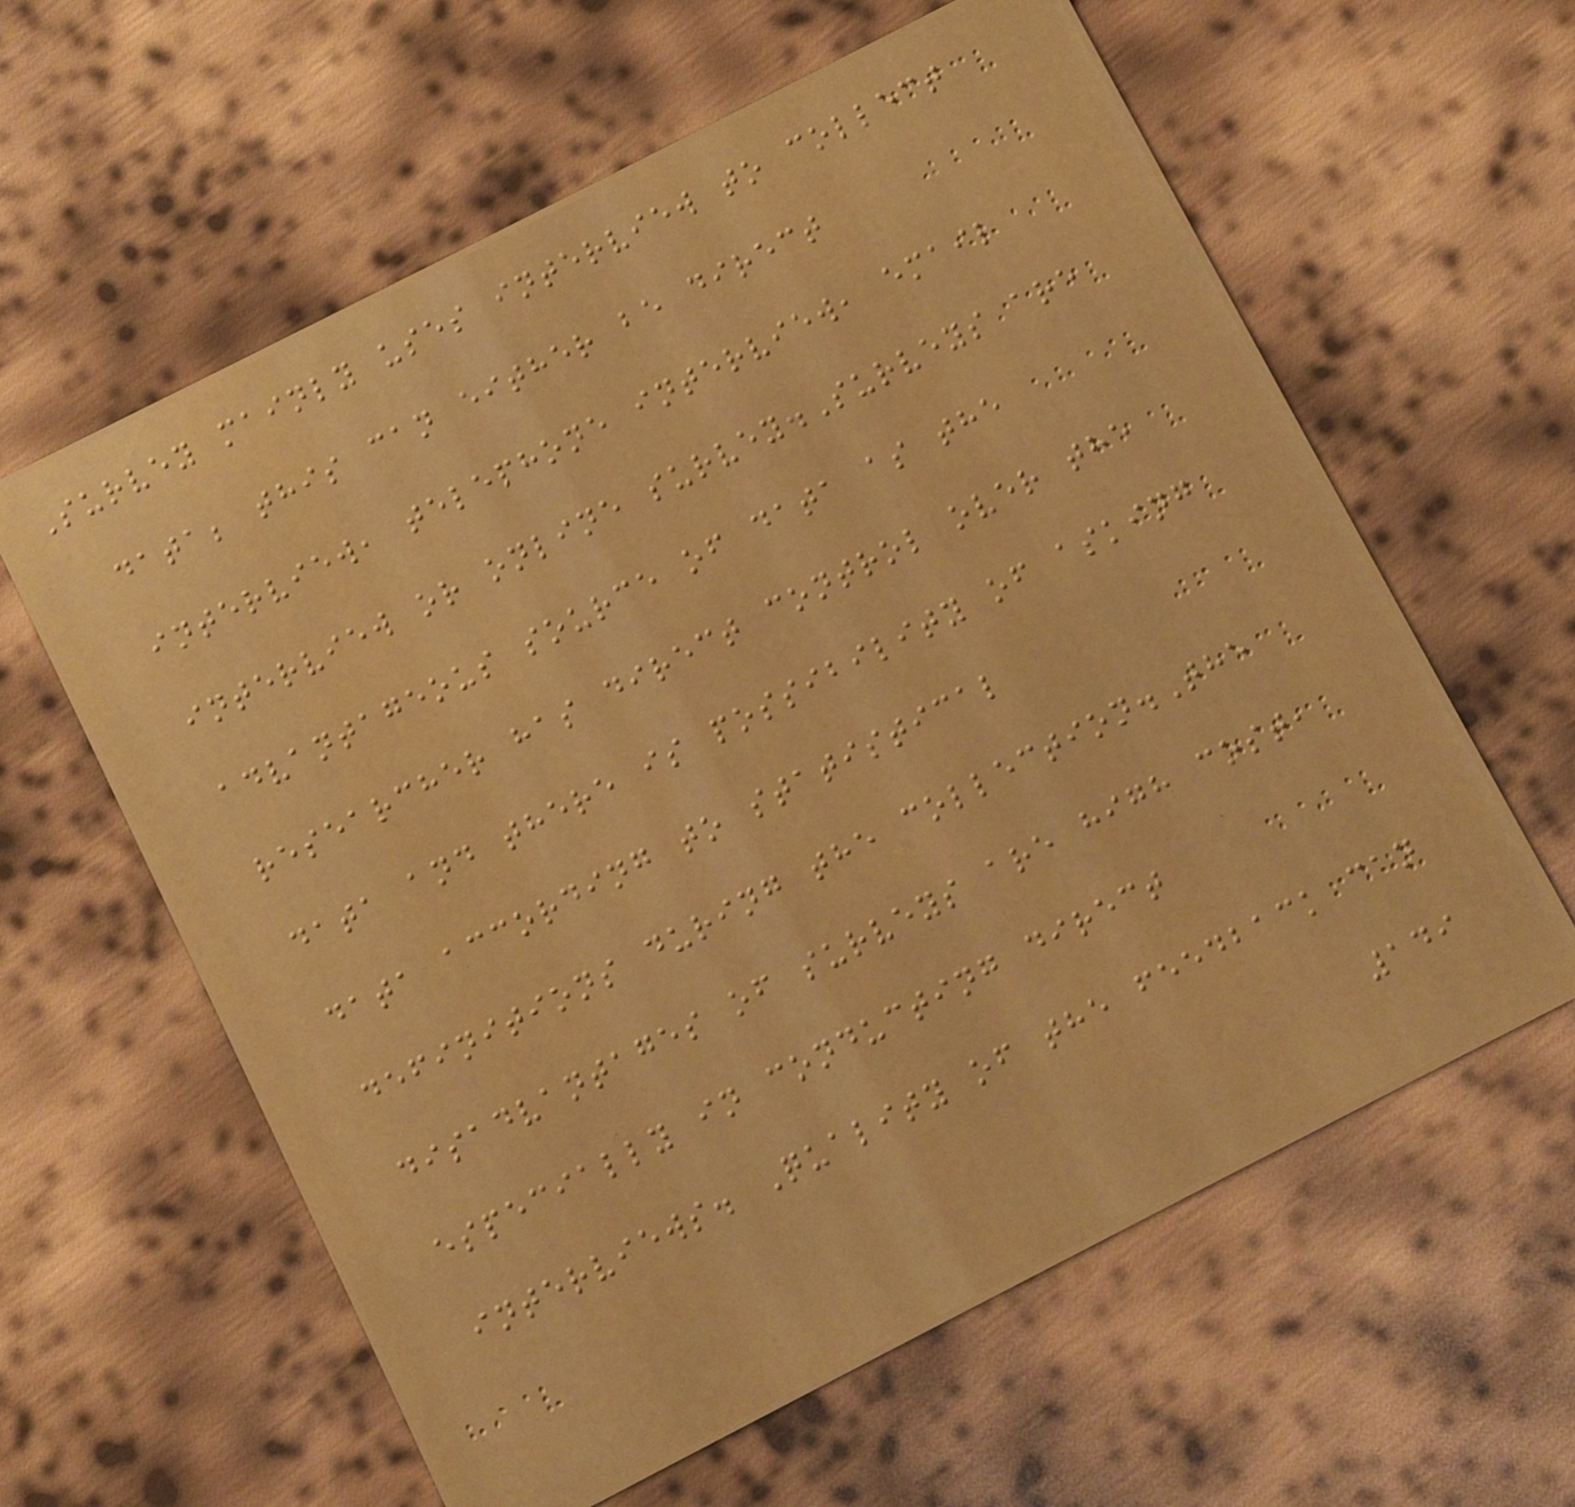Survey mainly uses interview to collect
data; this can either be direct
interview, telephone interview, email
interview or online survey.Surveys are
advantageous source of data as the
researcher has direct control over the
data and there is possibility of asking
data according to statistical
definitions during the collection.The
disadvantages of surveys are high cost,
especially in conducting direct
interviews. Quality of the feedback can
149
